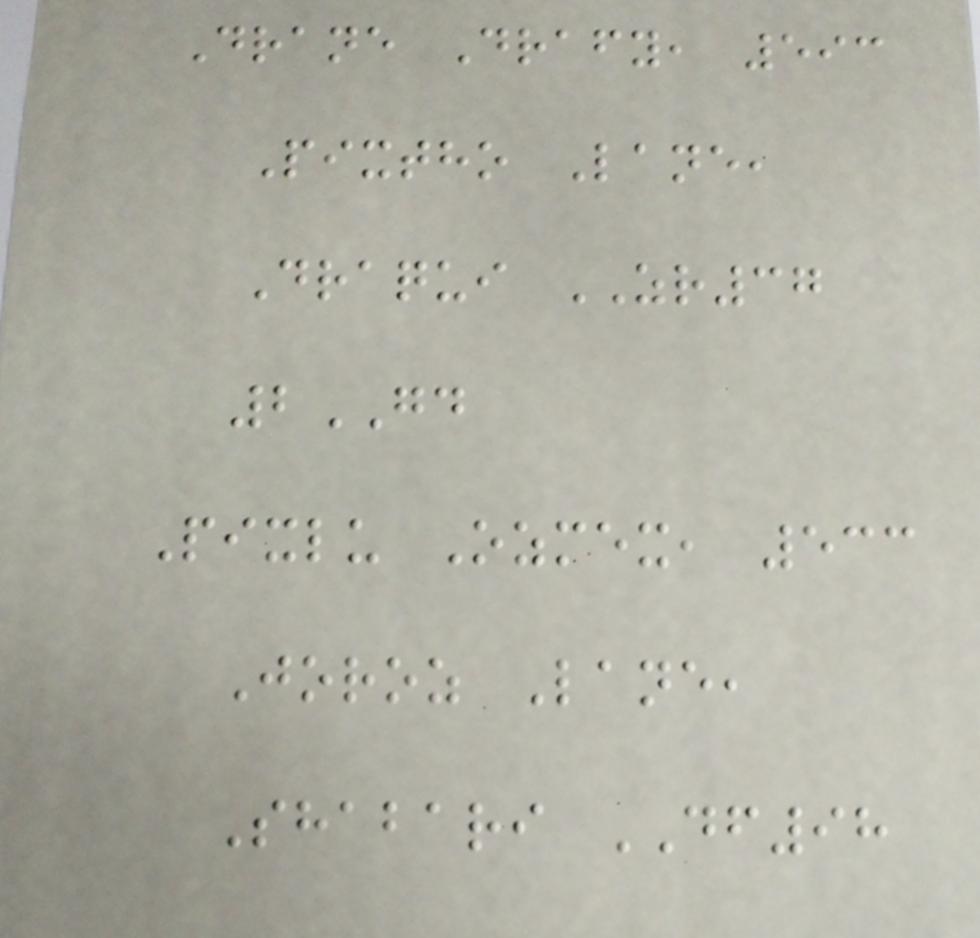Drane Drafy, 593
Pixtho Lane,
Draqui ZR37
2GD
Pixlu Ozmex, 533
Joroz Lane,
Shabari DF98
